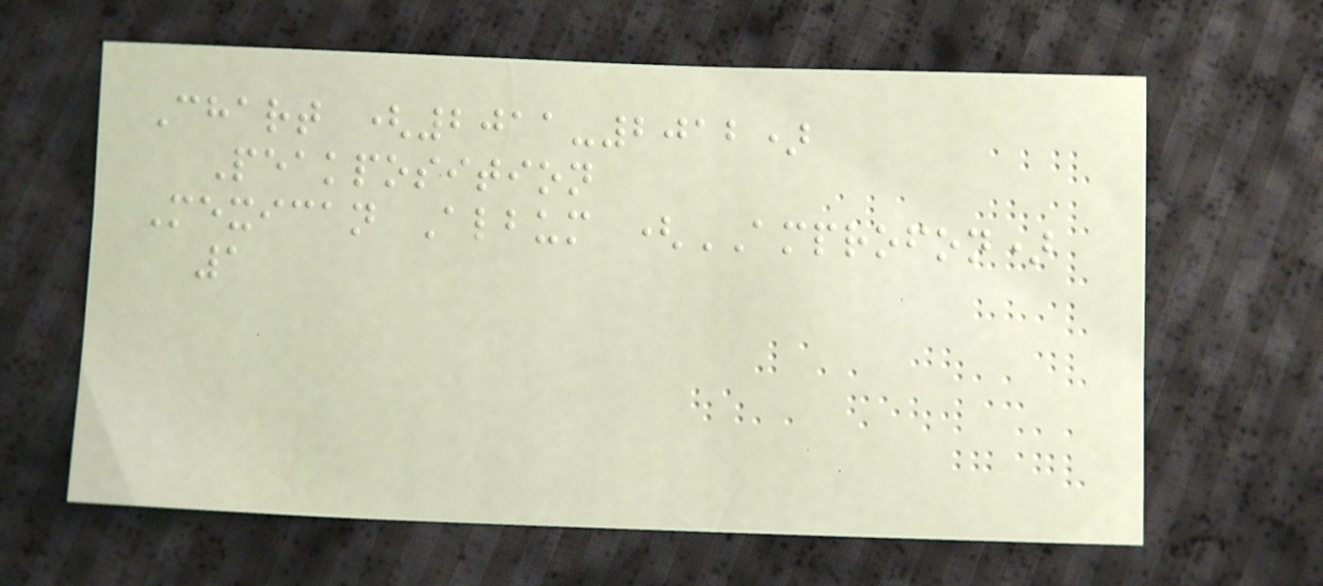Chart (2011-2012)
Peakposition
Mexican Album (AMPROFON)
1
